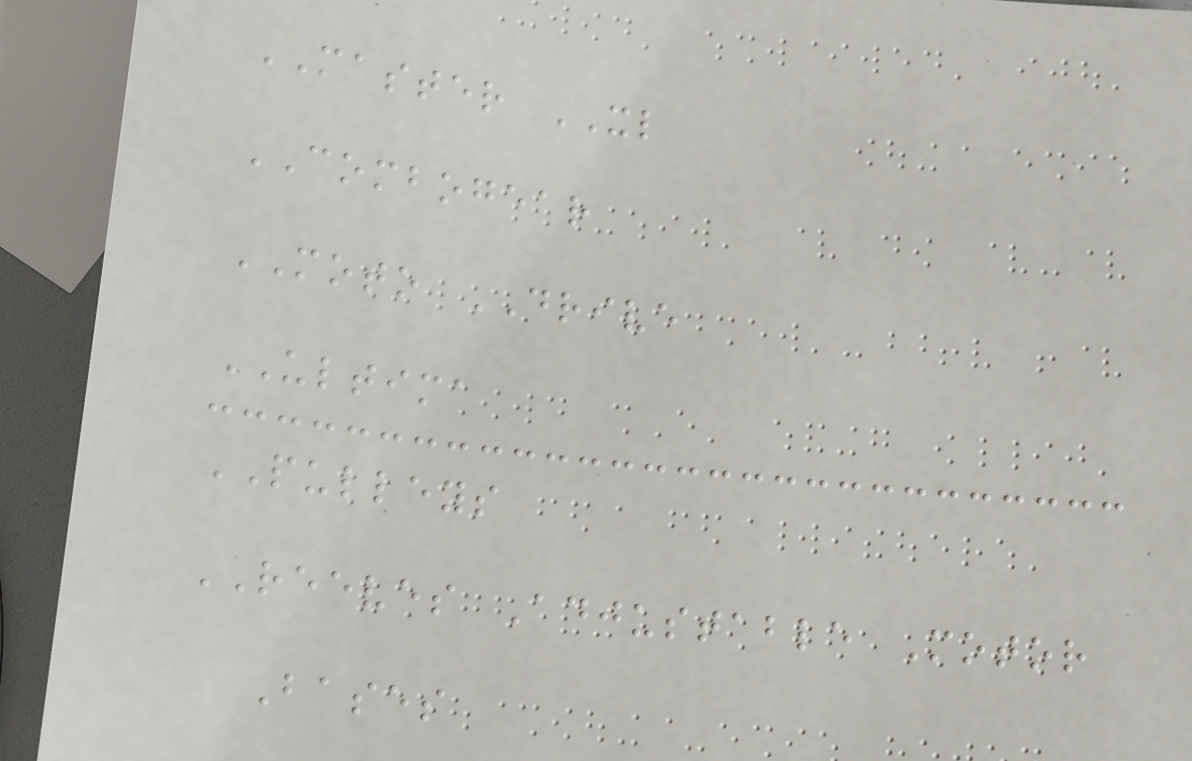MASTER XL
COMBOGEAR
MOTO DRIVE
ULTIMA
PULLEYS
REEVES Adjustable Motor
Bases
